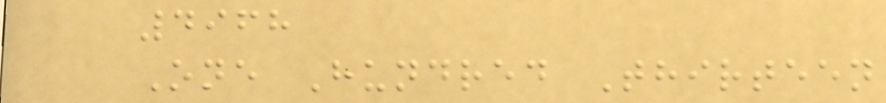4968
One Hundred Thirteen
